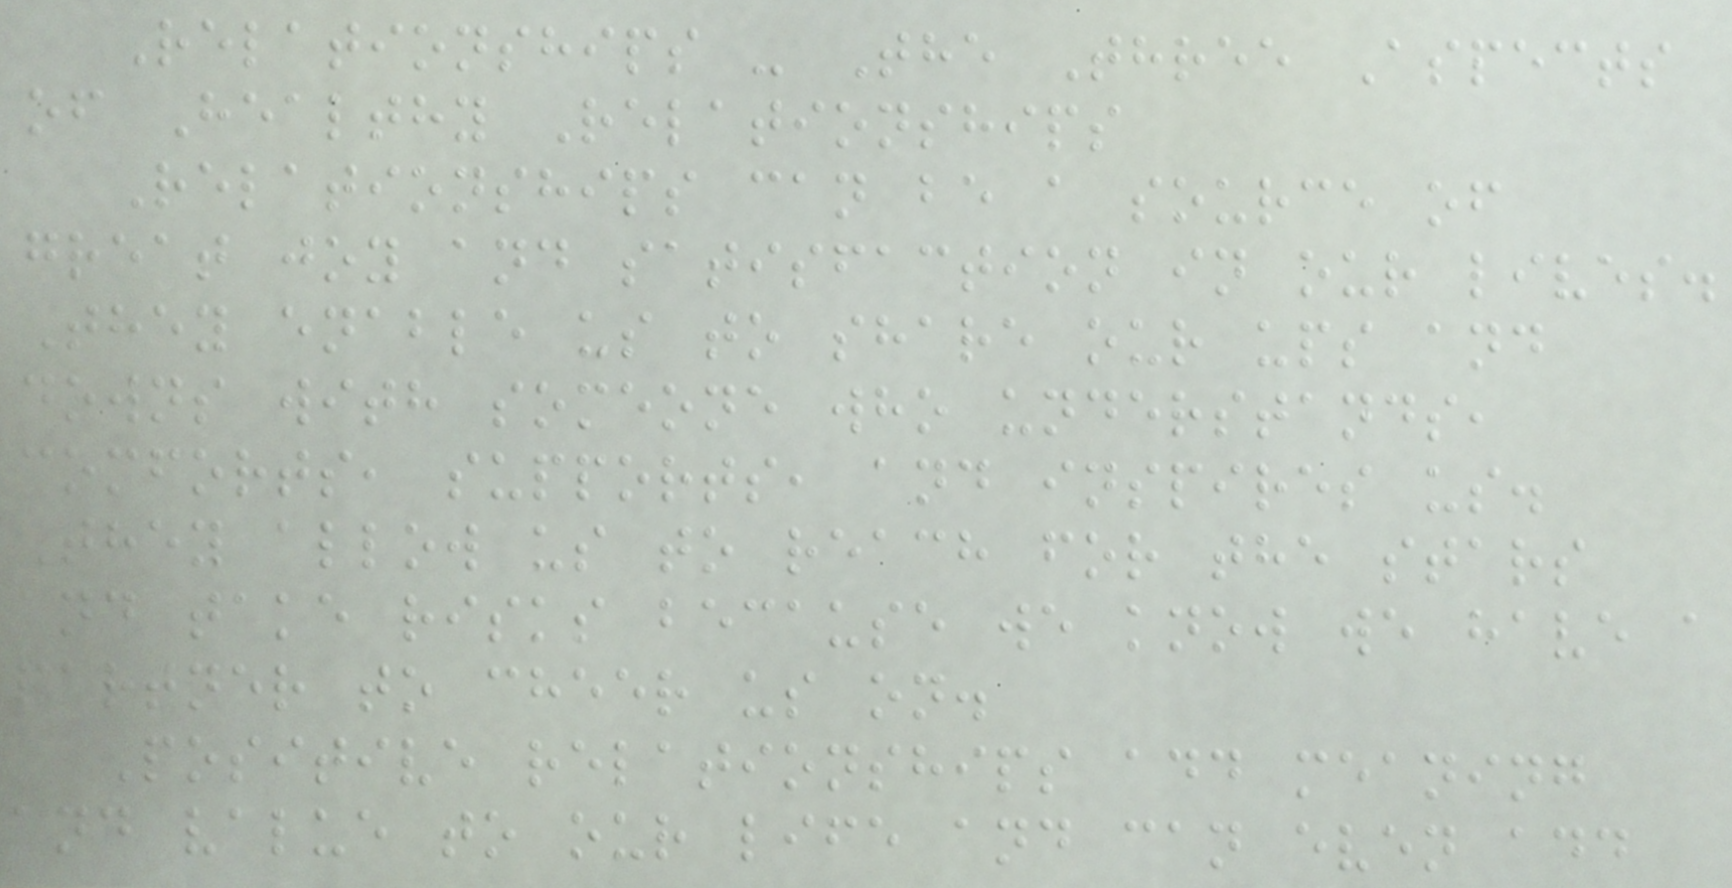Relationships - The Three Aspects
of Healthy Relationships
Relationships can be a source of
great joy and satisfaction in our lives.
They enable us to share our ups and
downs with someone who understands,
comforts, supports, and inspires us.
They allow us to reach for the stars
and take risks because we know we have a
partner to cheer us on.
Positive relationships add meaning
and value to our life and can even add
